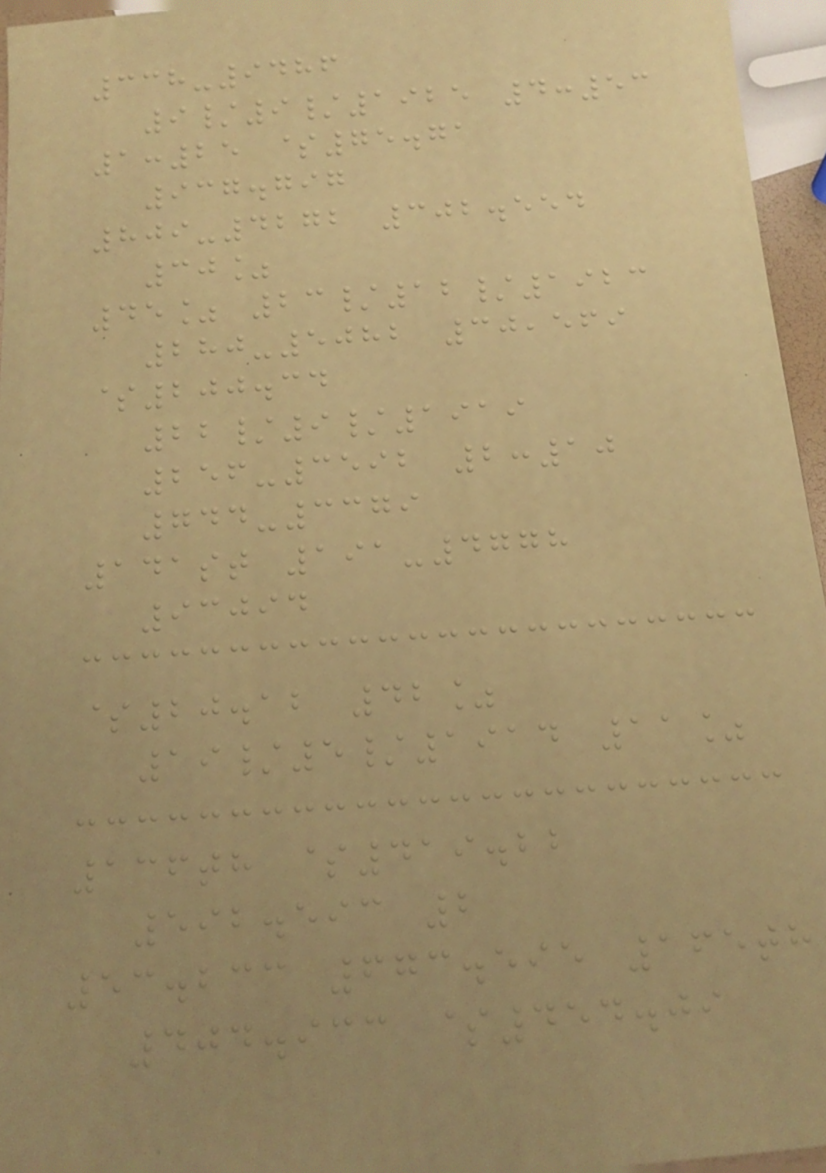338-9486
9/9/1925 4:53
1:25 $75.71
937.797
809-4272 302.554
30%
45% 23/12/1923
280-5082 30,569
$200.34
22/9/1919
256-3592 2:10
744-3379
141st 191-4778
93094
$20.12 42%
19/5/1914 11%
136th $419.22
592.593 2
53.233 673.595 165th
404.933 $454.09
